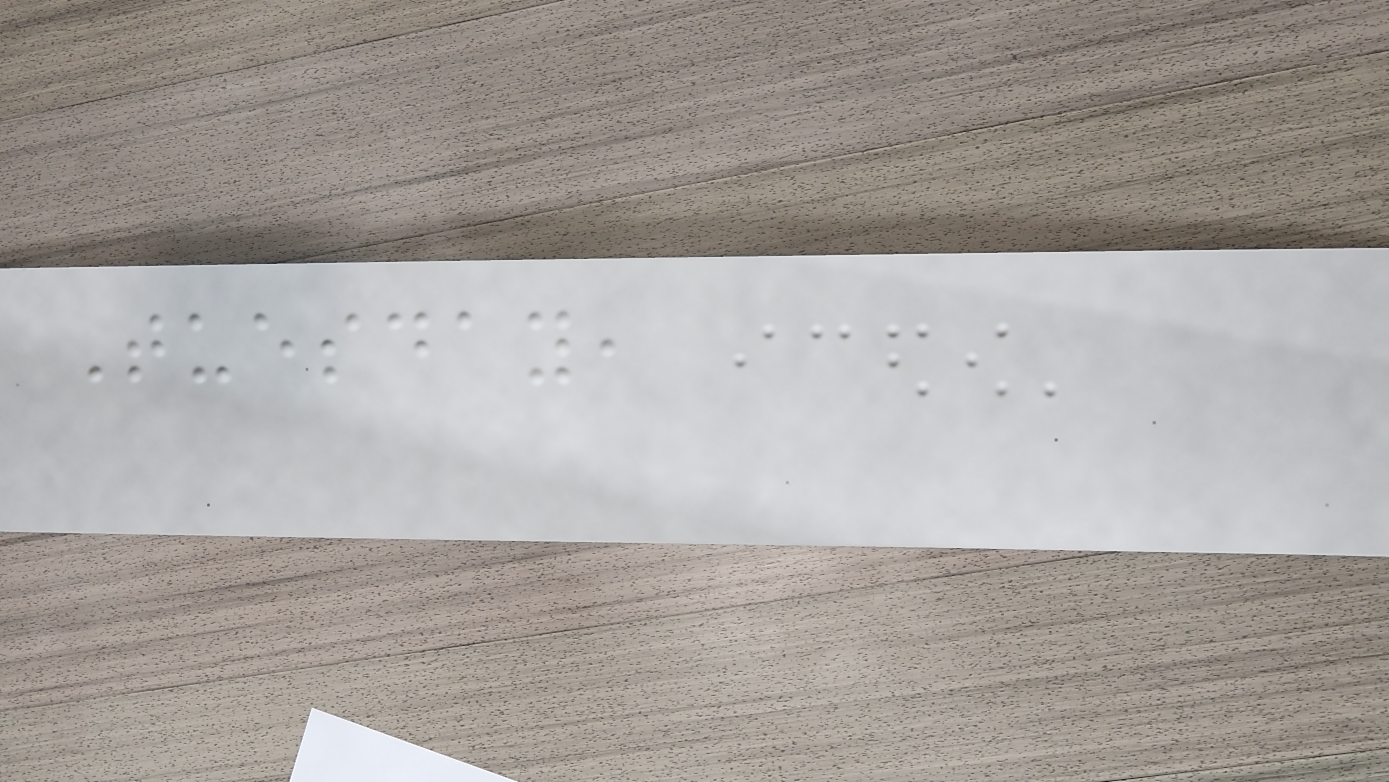Tuesday,
